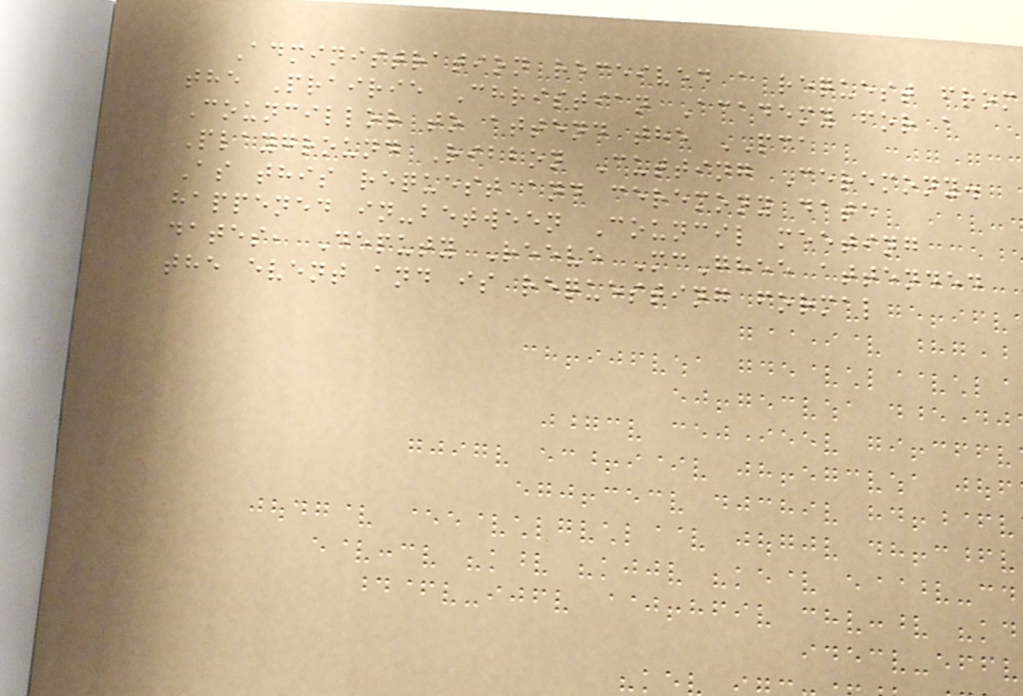Administration received a request from
the Prairie Christian Academy for a
Councillor to attend the PCA
Playground Ribbon Cutting Ceremony.
As this request and ceremony date
happened in-between Council meeting
dates, Deputy Reeve McGhee attended
the event and is requesting formal
